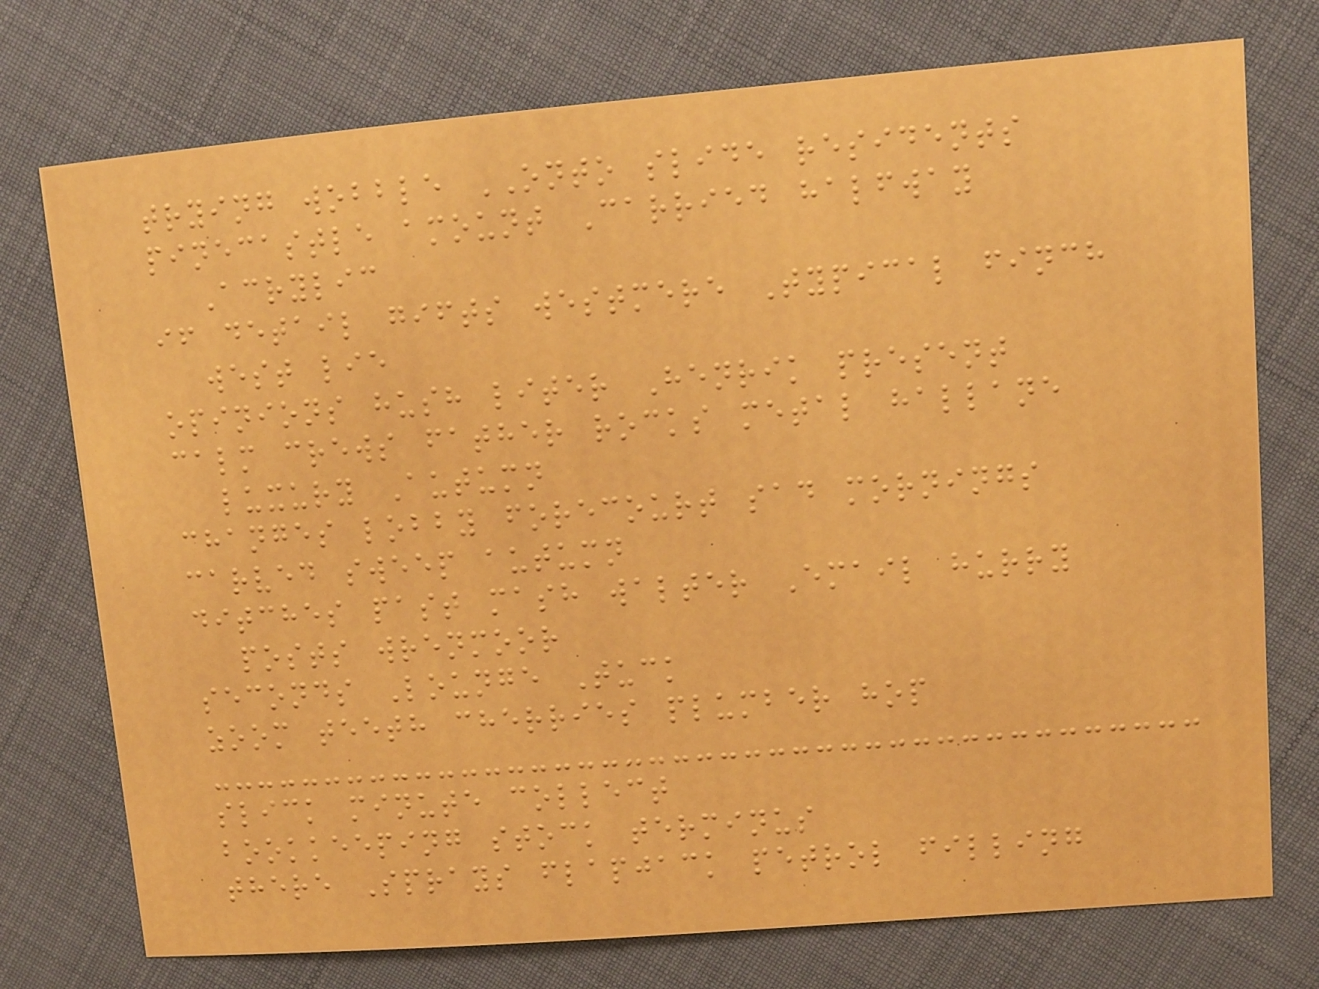trying wobble ONTO slide residents
pinecastle amount Carried halfway
Acrylic
if detail gifts westmere Typical finch
west lie
opinions hush liter Henrik present
calm crews father rocks metal hallane
luxury Autumn
changes lobby forecourt sad mornings
carved sweep autumn
ditches past mash walter Email hurry
posts wrenmoor
seconds Lounge Tuck
zoom teeth cherries plumber hop
slick minute collect
bookkeeping stock terminus
there Sprays flapjack petrol filling
